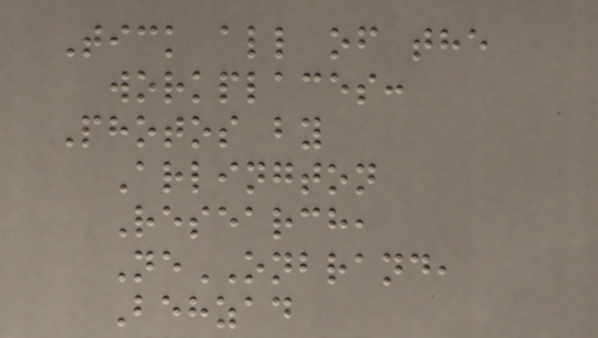Tick all of the
workplaces:
Photos by
Arlington
Research,
NeONBRAND,
Behzad
